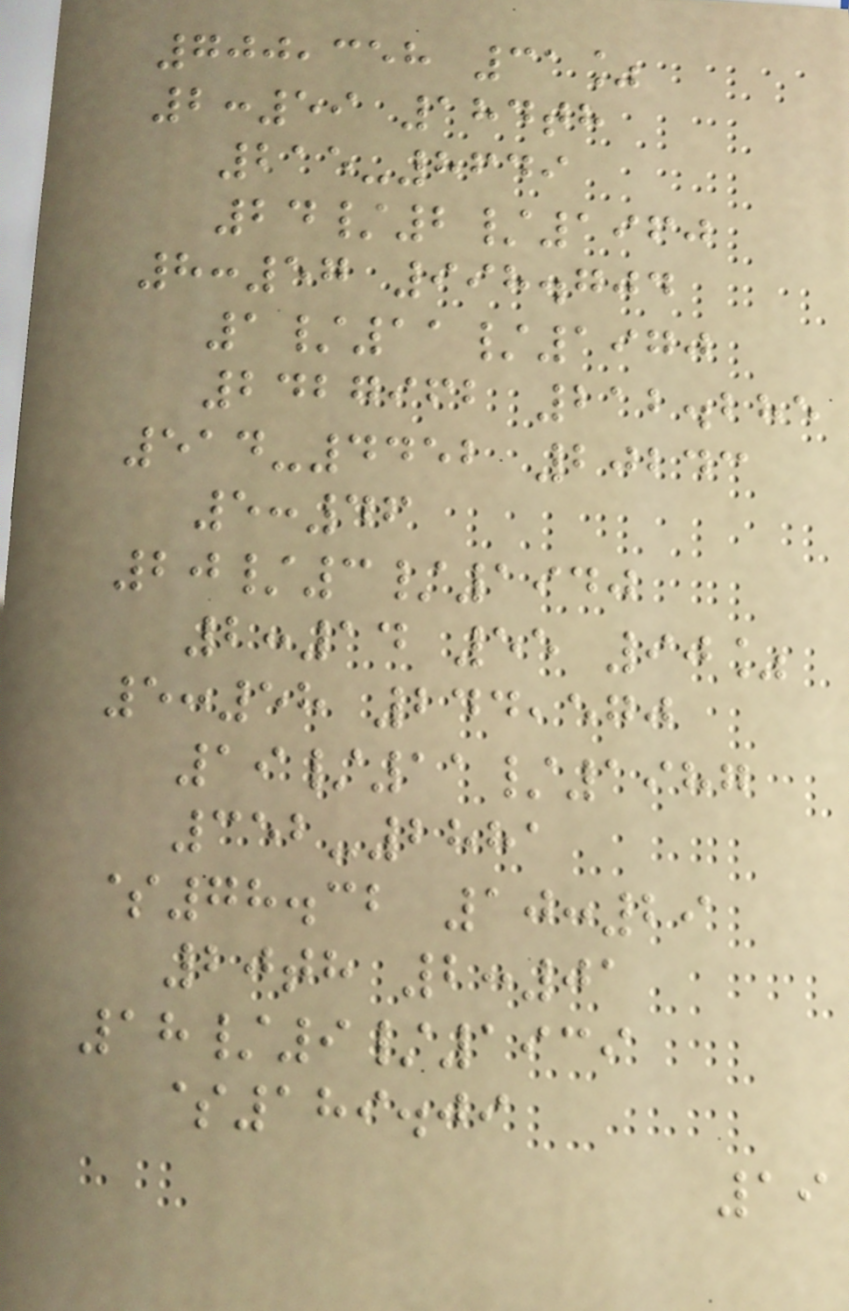700,358 31%
2:59 184th
215-8649
24/2/1960
8:57 998.704
1/11/1970
2427962 212.285
514-4452 20243
5:46
20/3/1940
2:14 55 90%
5:58 244,570
19/11/1987
352-2881
$78.32 10:29
20th 2:01
18/9/1939
$189.09
19
